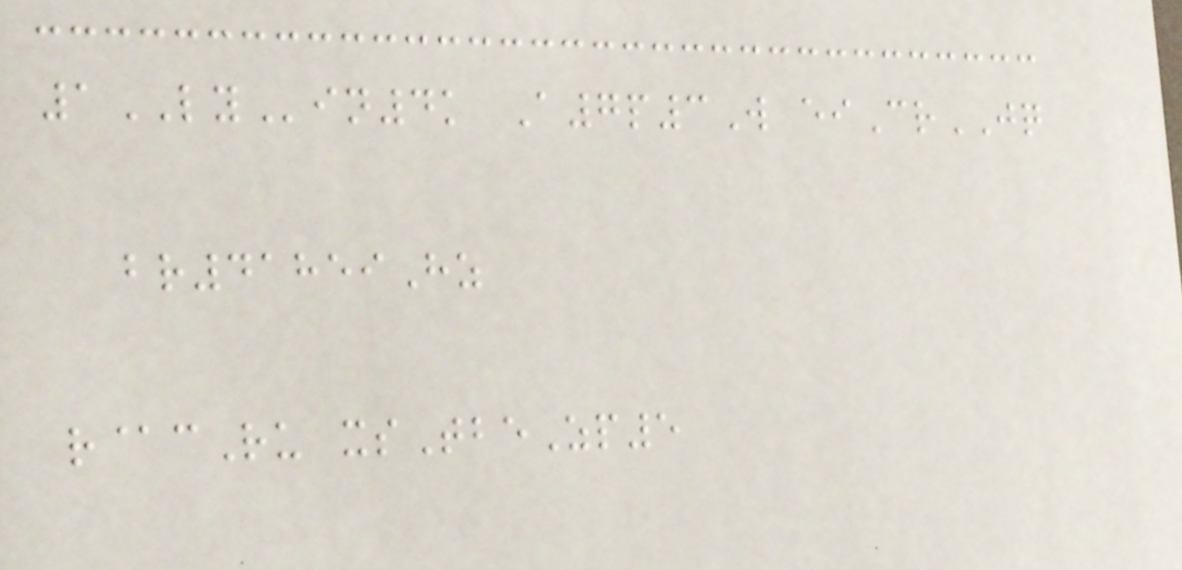1LYin4k A7p3W eiCrJQ
br41859Hz
r@cRu xsTbeZp5
